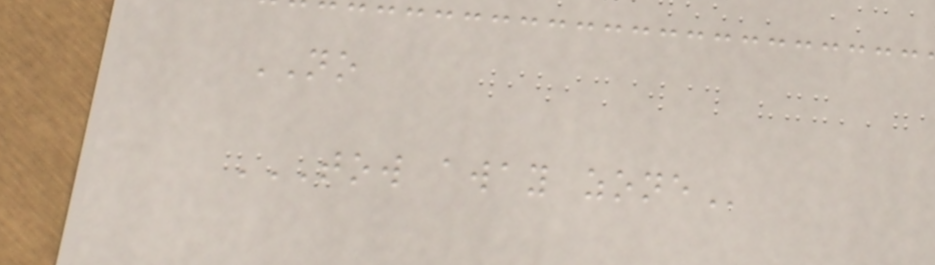NO
TOW AWAY ZONE
